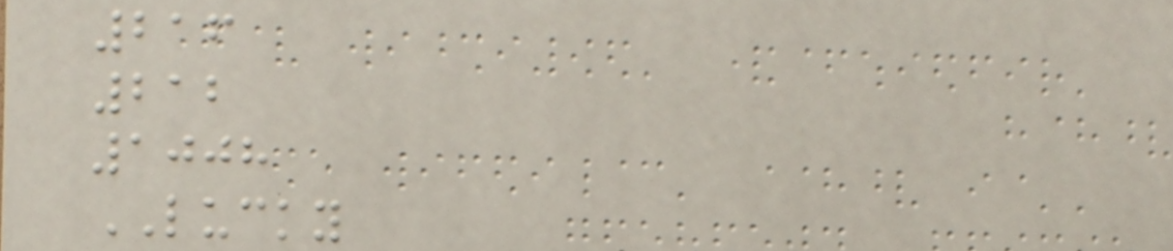216
212
1008
LUCKY
